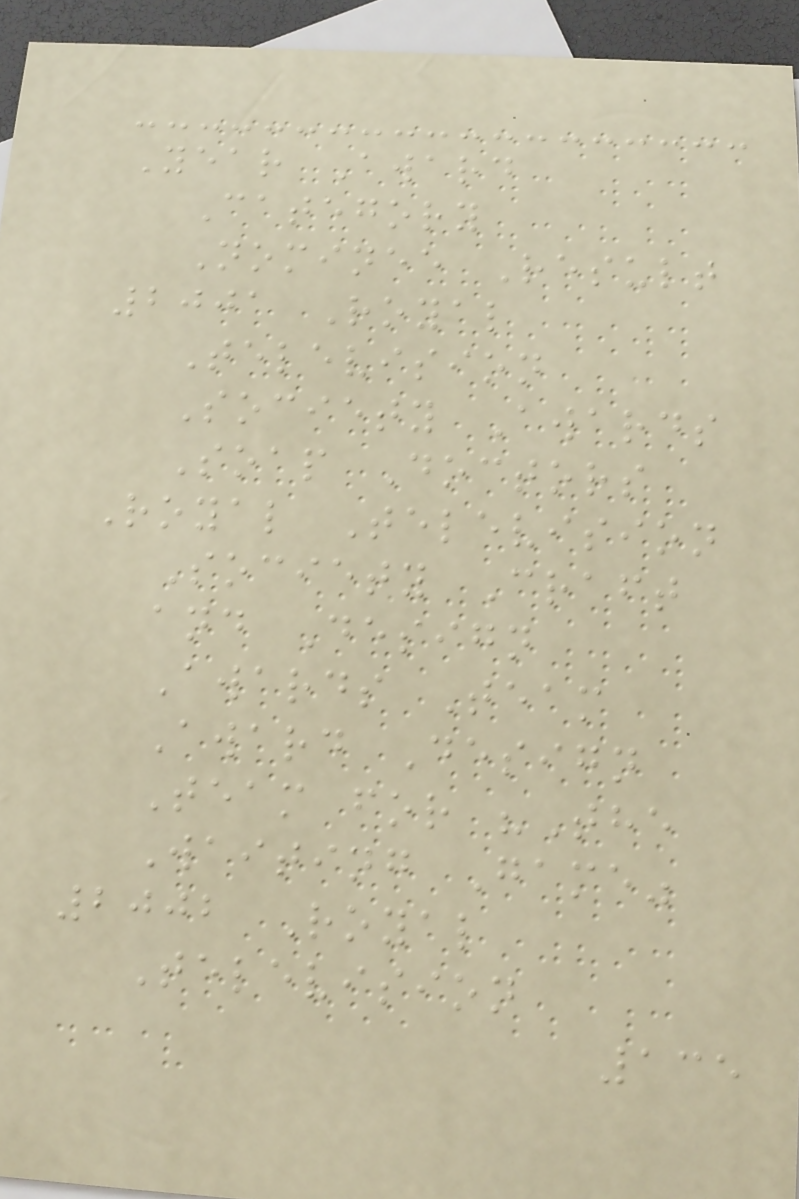Year Award
Category
Nominee Result
2001 Royal
Television
Society Awards
Soap Doctors
Royal Television
Society Craft
and Design
Awards Team
Award Design
Team for "The
Waiting Game"
2002 Royal
Television
135
